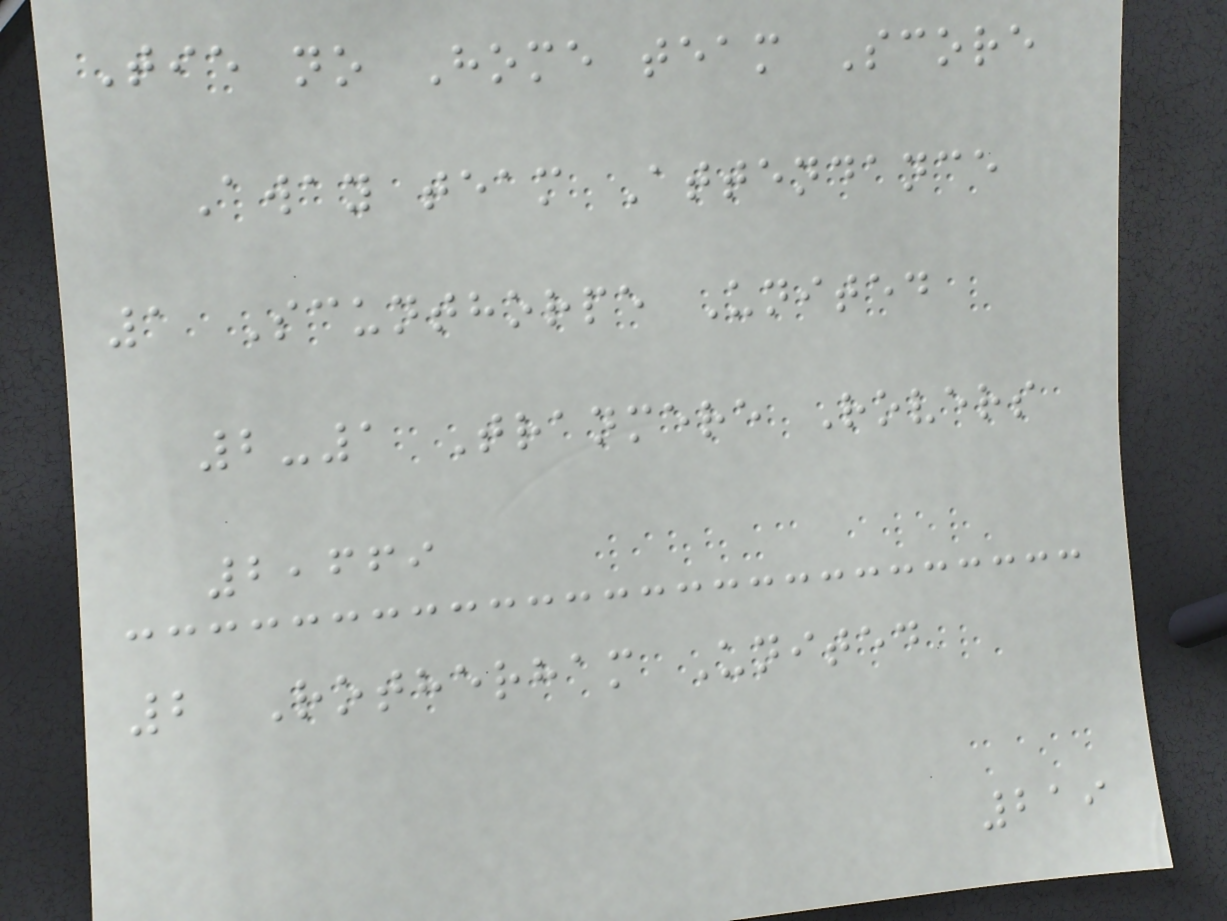Tie no Home team Score
Away team Attendance
1 Scunthorpe United
2-1 Tranmere Rovers
2,669
2 Rotherham United
219
